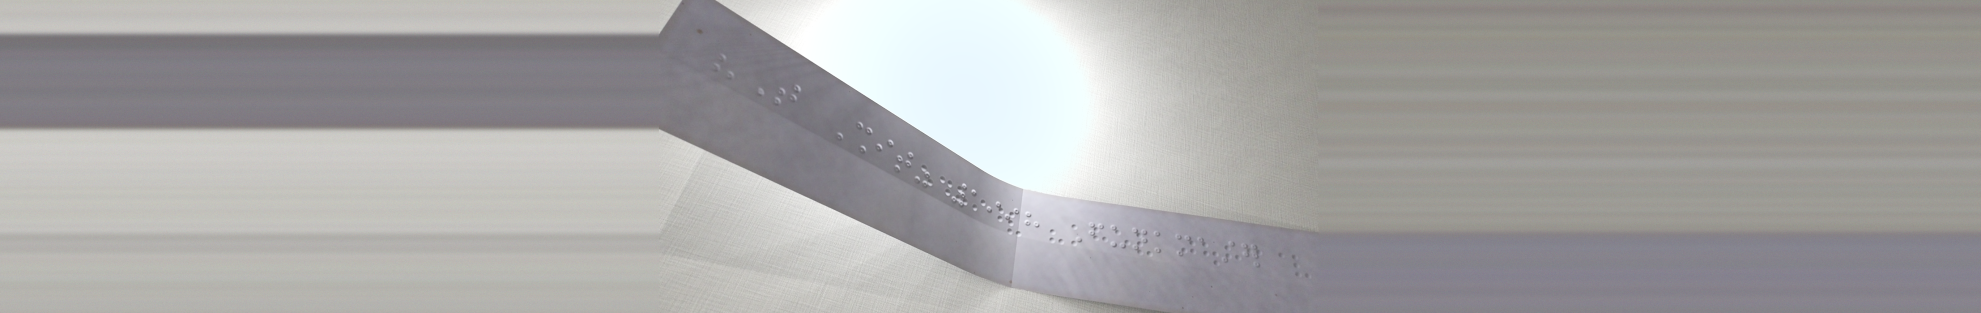"That Shit" 1998 Funkmaster
